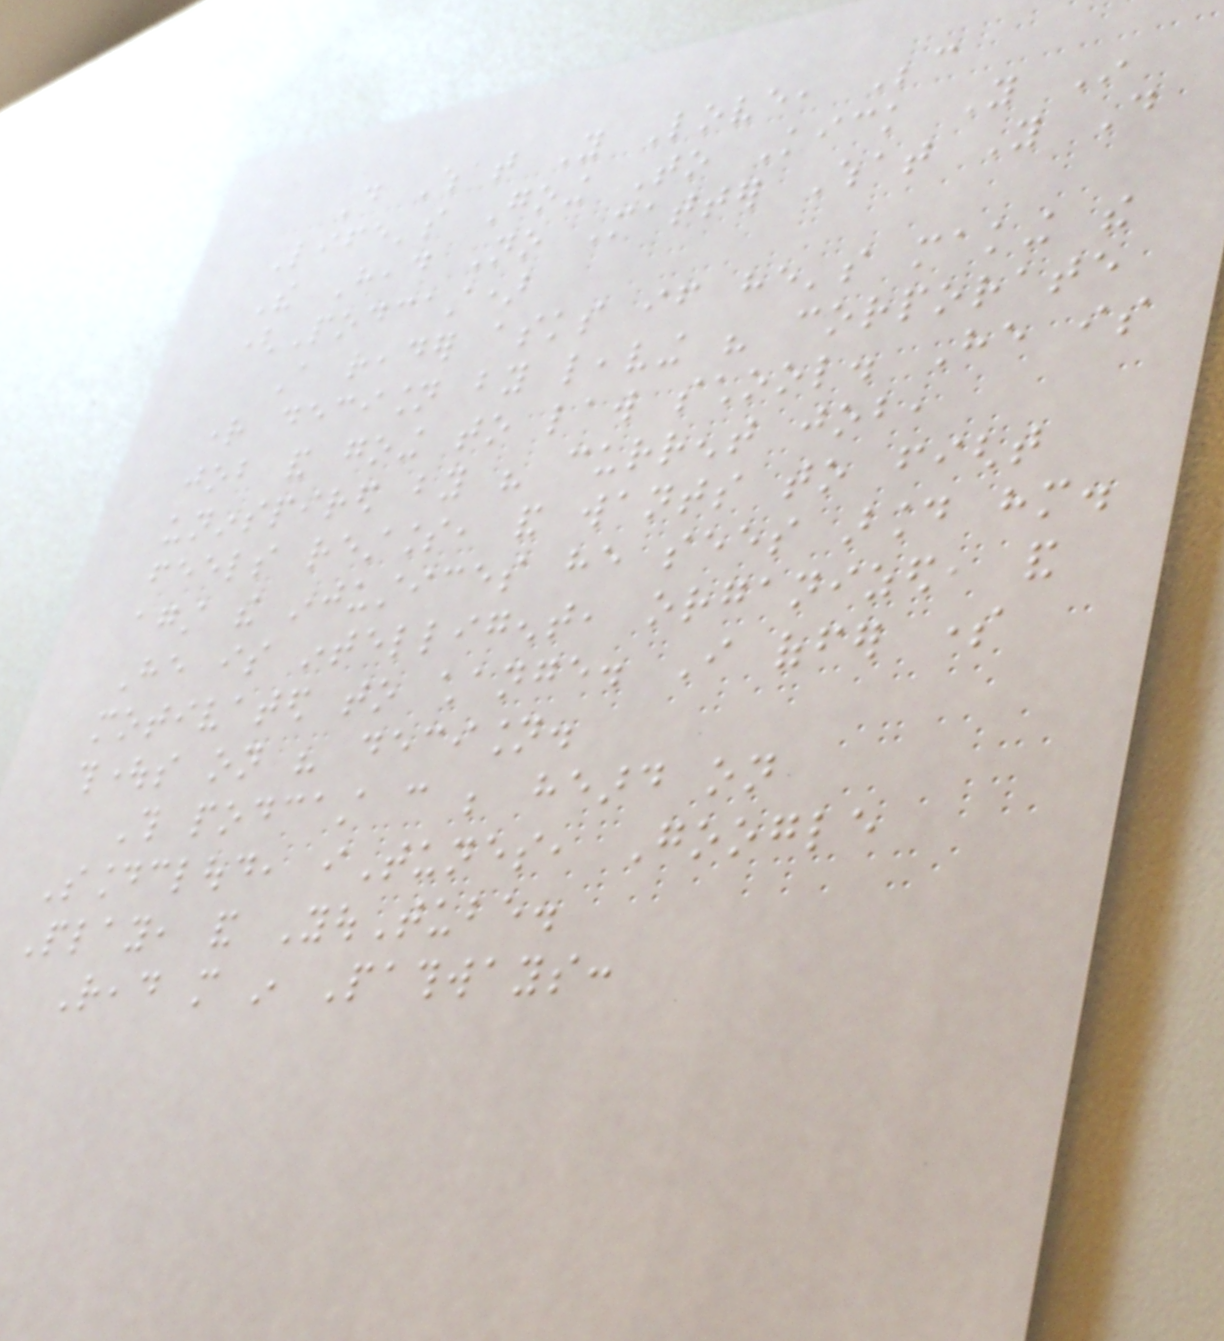Do What You Love, Because
Life's Going To Kick You In
The Head No Matter What You Do
(Podcast)
A reader asks if he's making the
right decision by leaving his corporate
job and going to law school. He is
uninspired by his current job,
feels restless, and wants to fight
against the injustices he sees around him.
He is intelligent, organized, and
motivated to change. I offer some
thoughts on his decision.
This podcast can be heard on
Soundcloud, iTunes, Google
Play, and YouTube.
Read more in Pathways:
